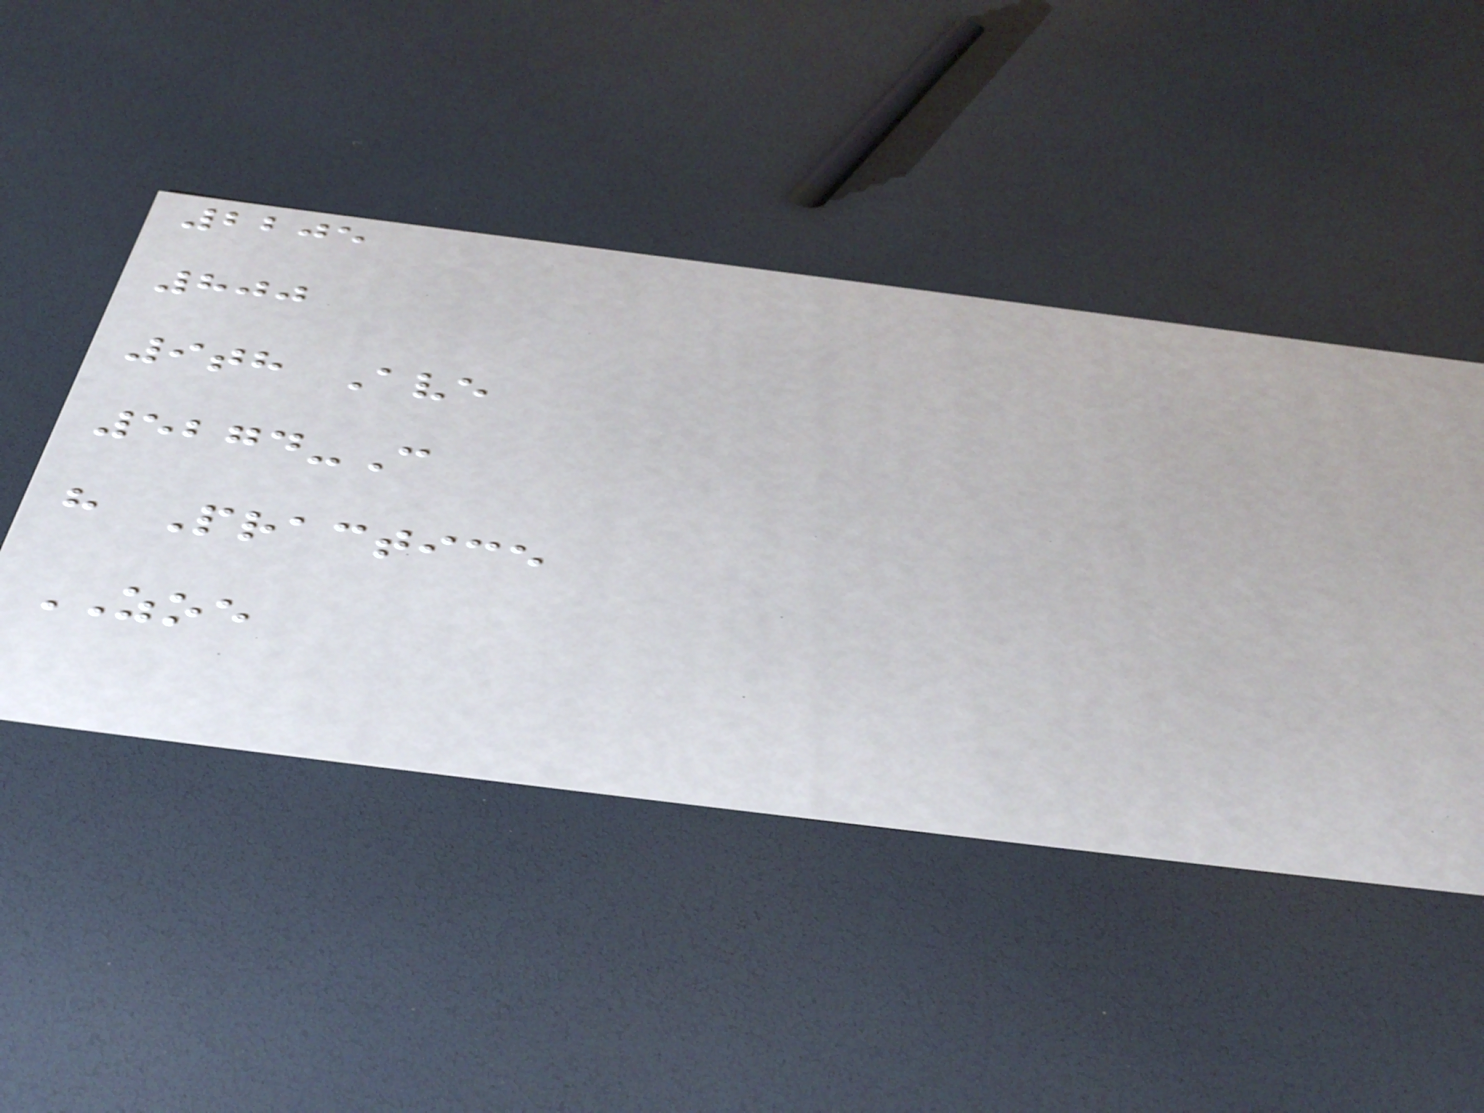2205
800
9th Ave
5274-C
h Practice
ZOE
